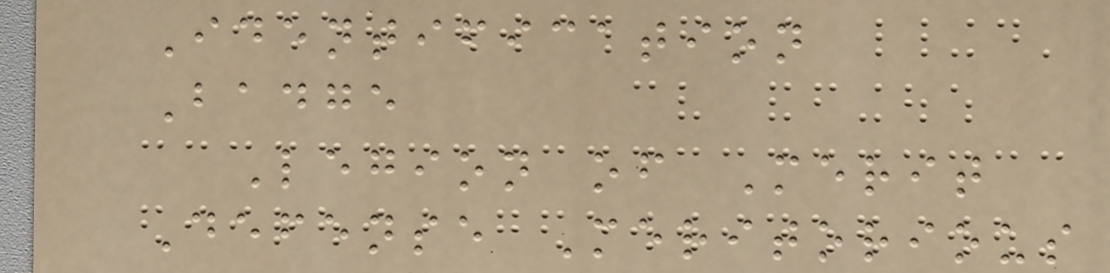Identification
Badge
Legion of Merit
Defense Meritorious
